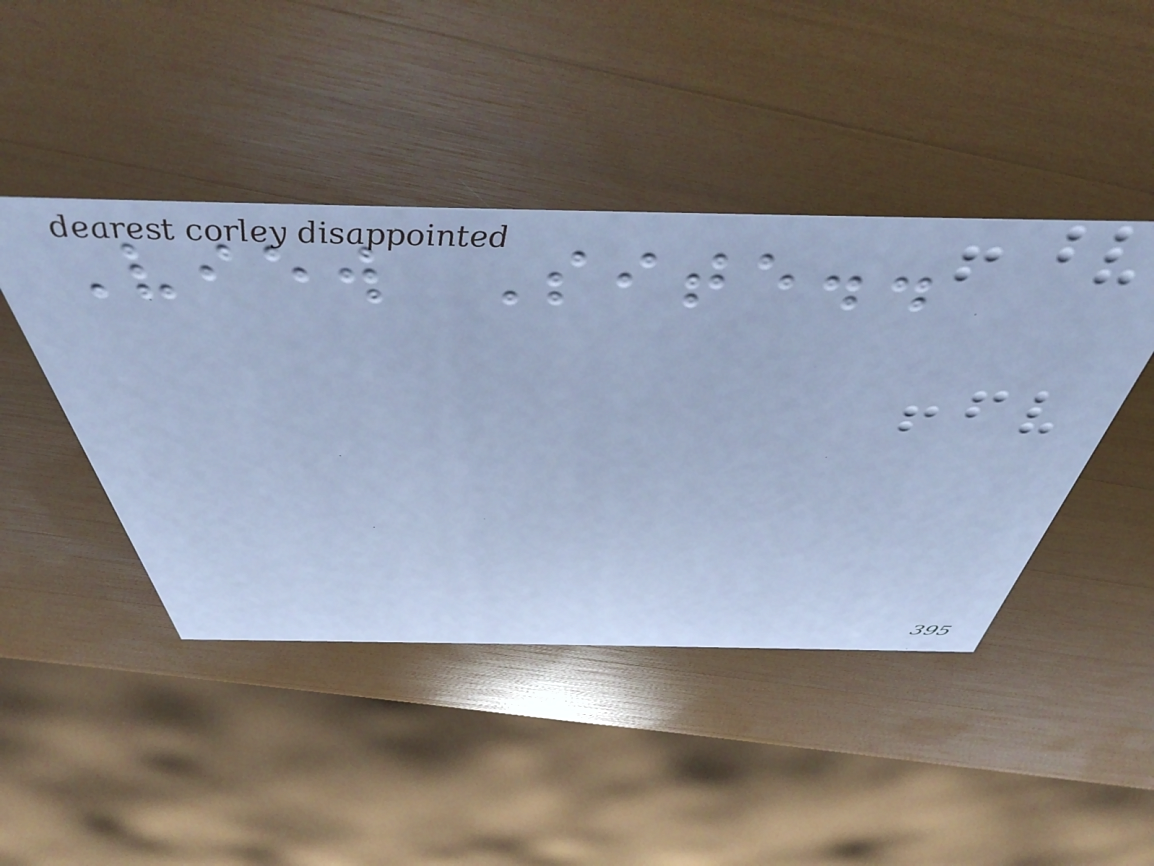View Site..
